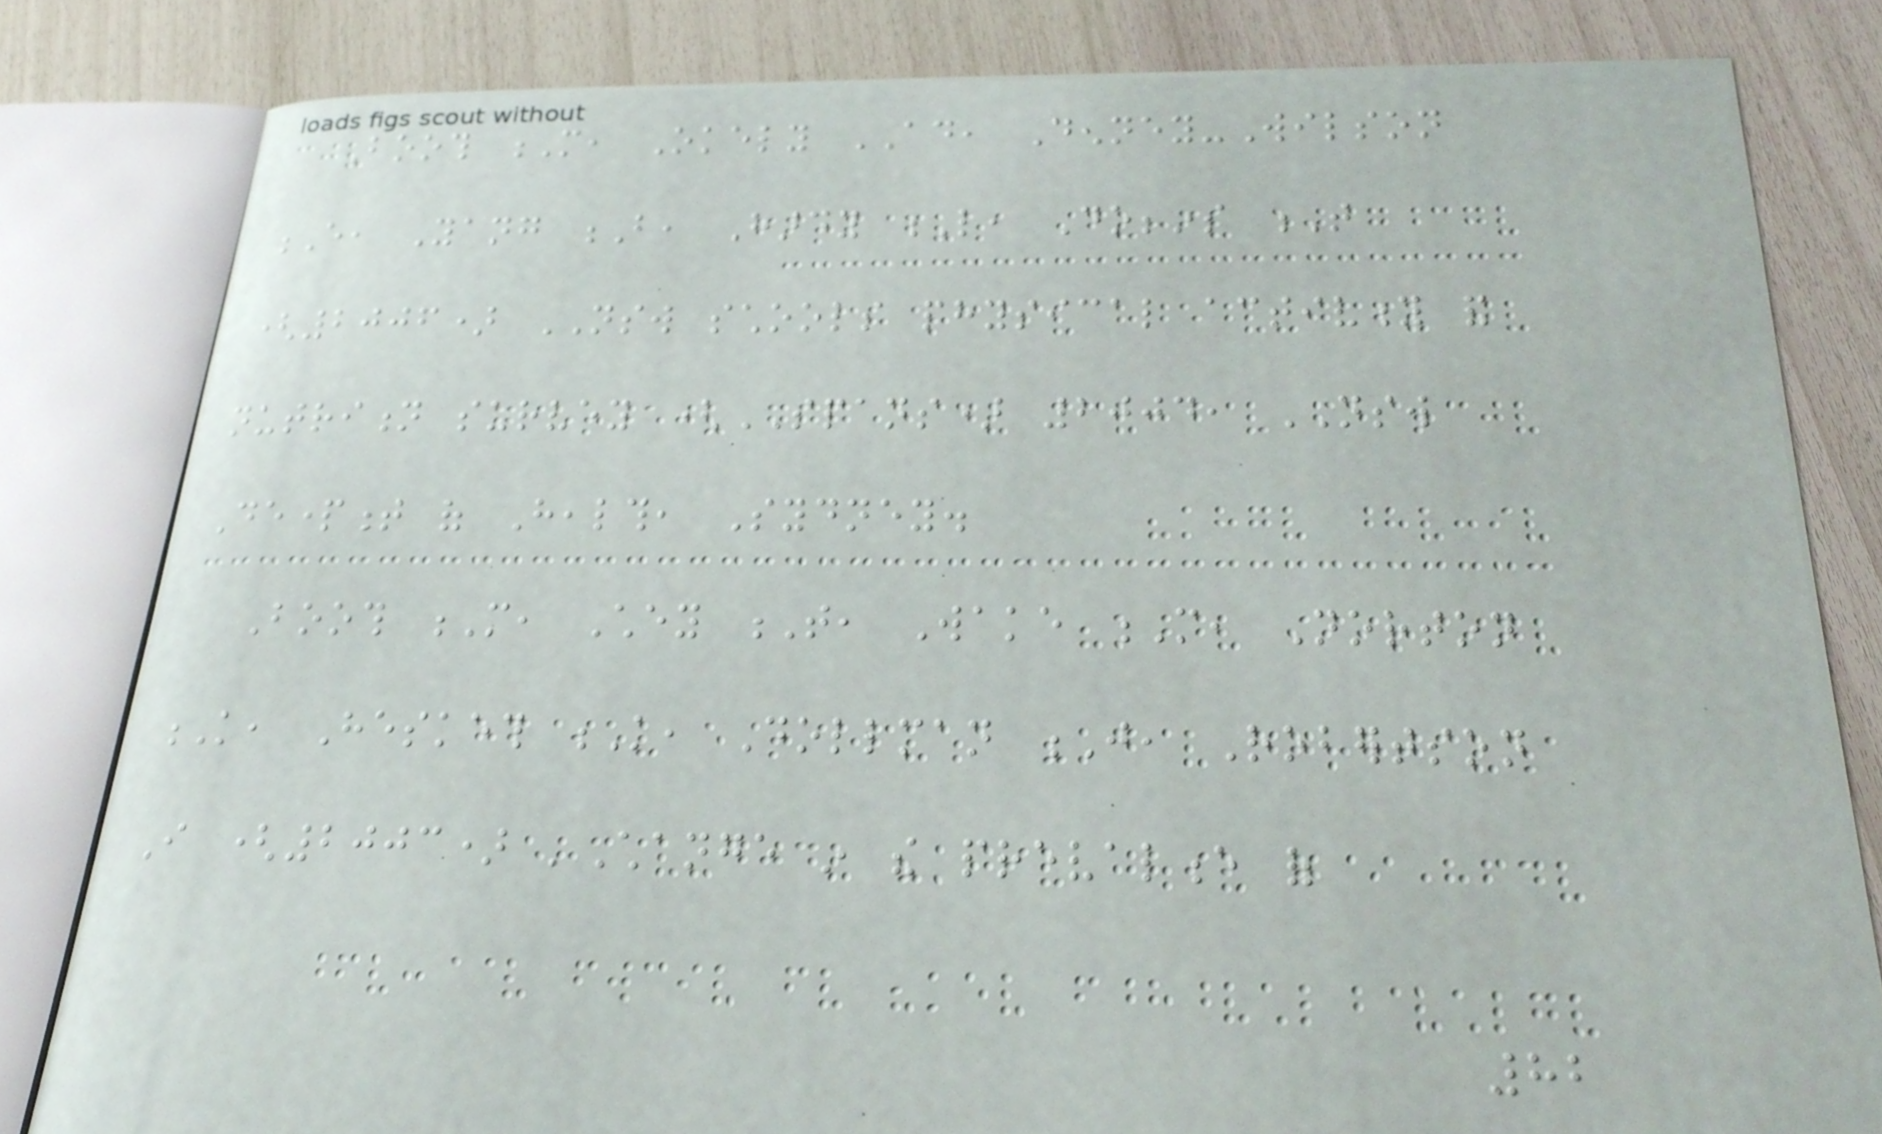Booth M, Okely AD, Denney-Wilson
E, Yang B, Hardy L, Dobbins T
(2006) NSW schools physical activity and
nutrition survey (SPANS) 2004, NSW
Department of Health, Sydney.
Booth M, Chey T, Wake M, Norton
K, Hesketh K, Dollman J, Robertson
I (2003) 'Change in the prevalence of
82
